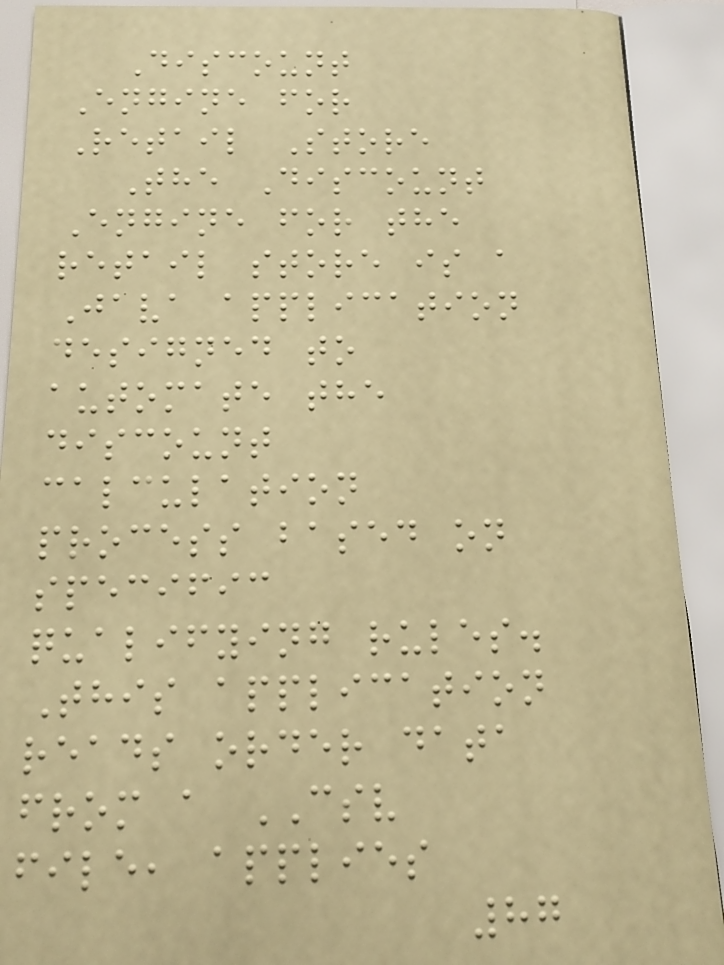Discount
Engine for
Retail Store
The Discount
Engine for the
retail store is a
Java application
designed to
automate the
discount
calculation
process based on
specific
qualifying rules.
This application
reads order data
from a CSV
file, applies
87
